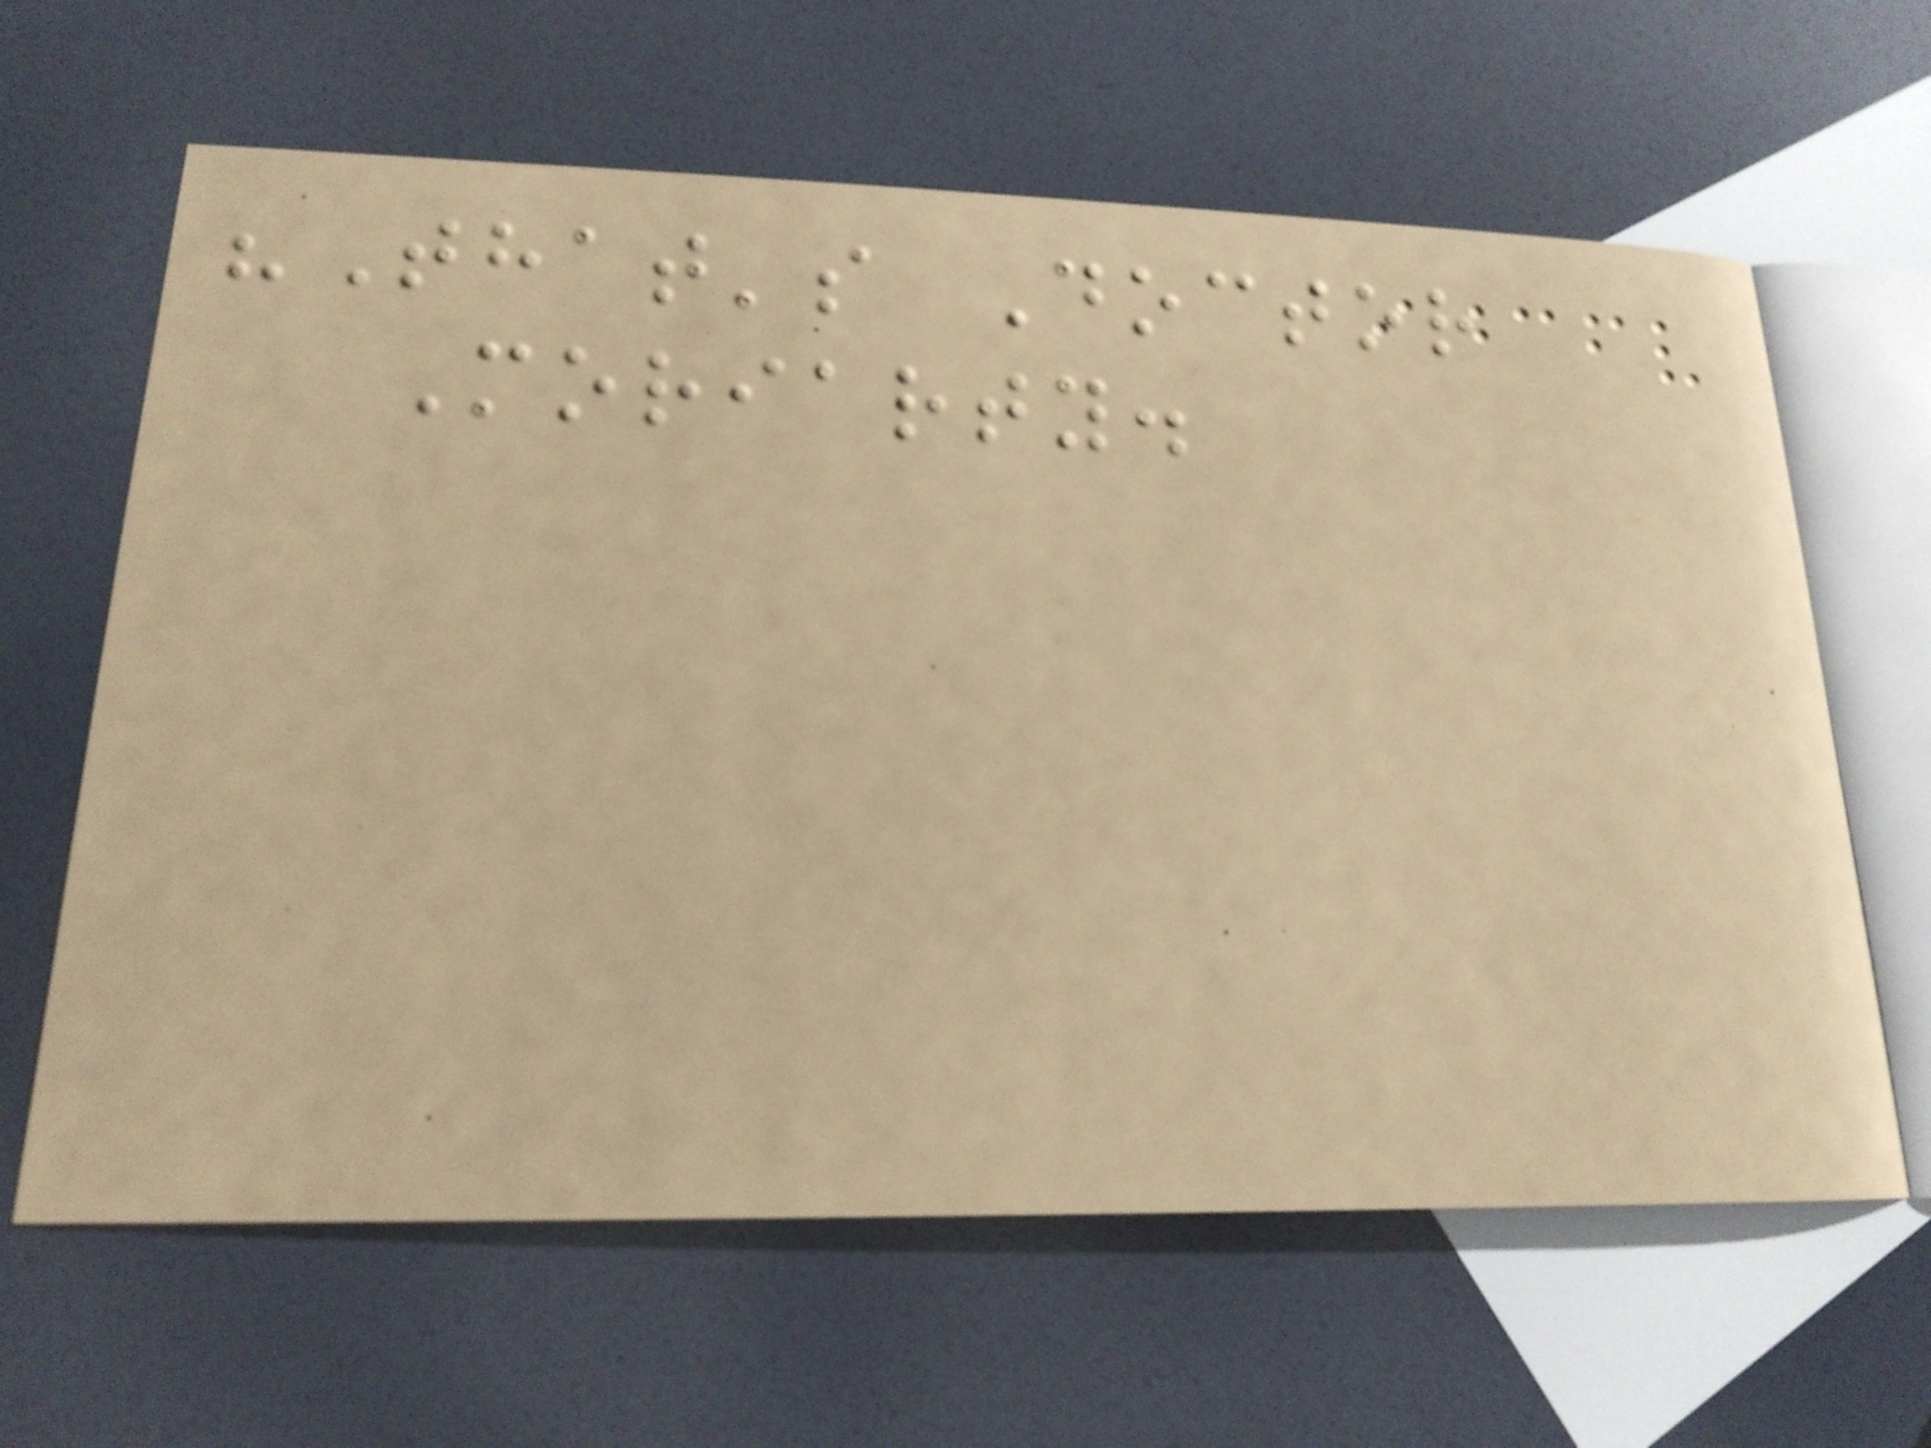"That's Doctor
Moriarty.
